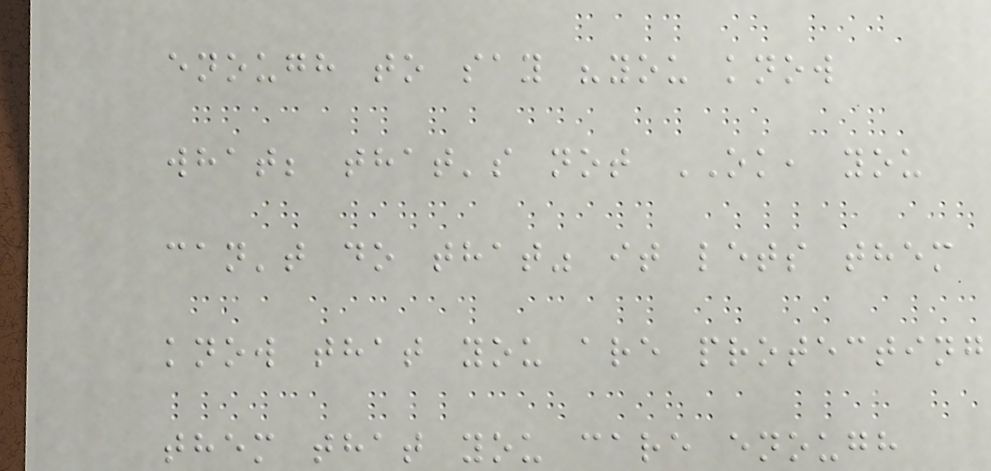enough to say "you know
what; that's not OK, you
can't do that" it lets them
know that you are protecting
them that you care enough
